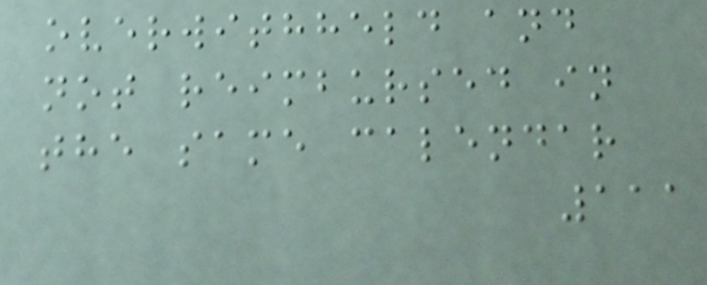overwithheld and
not reimbursed in
the same calendar
111
